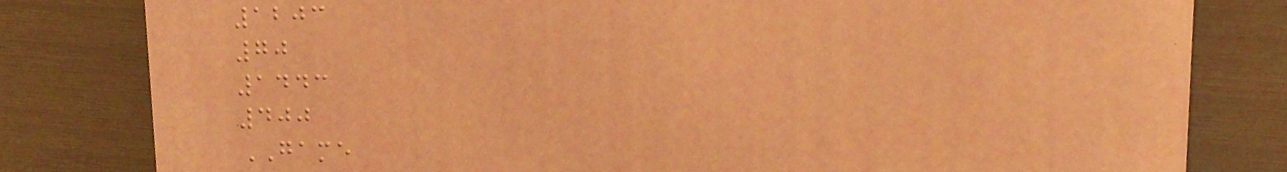1203
70
1443
400
GAME
